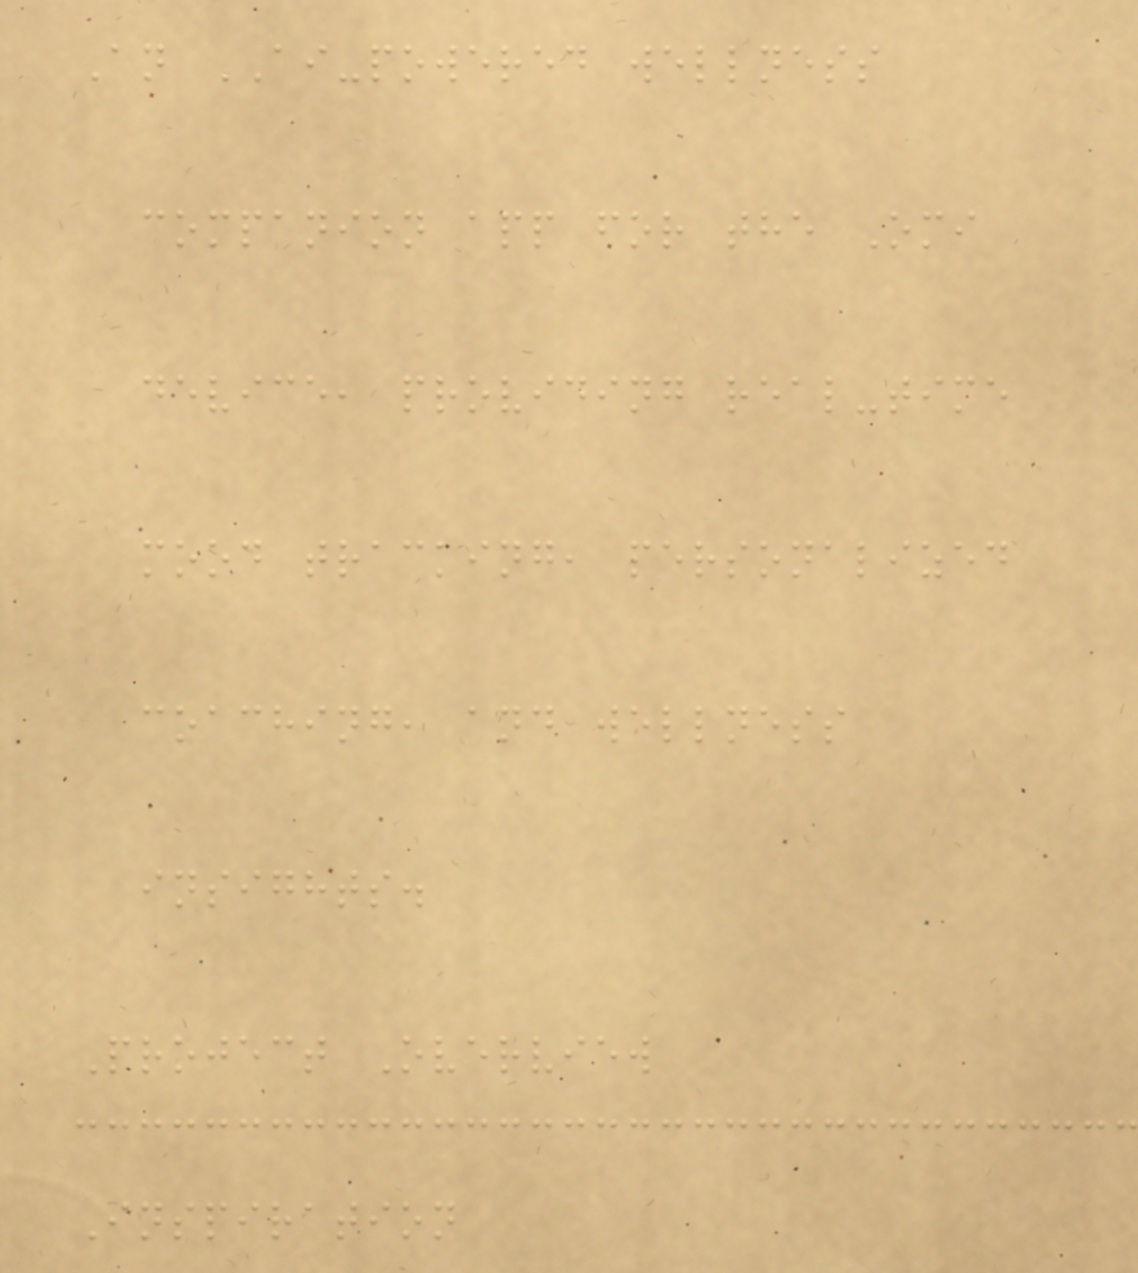An AI-powered wellness
companion app for the Omi
device, providing real-time
mood tracking, personalized
coaching, and wellness
insights.
Project Overview
Inspiration
